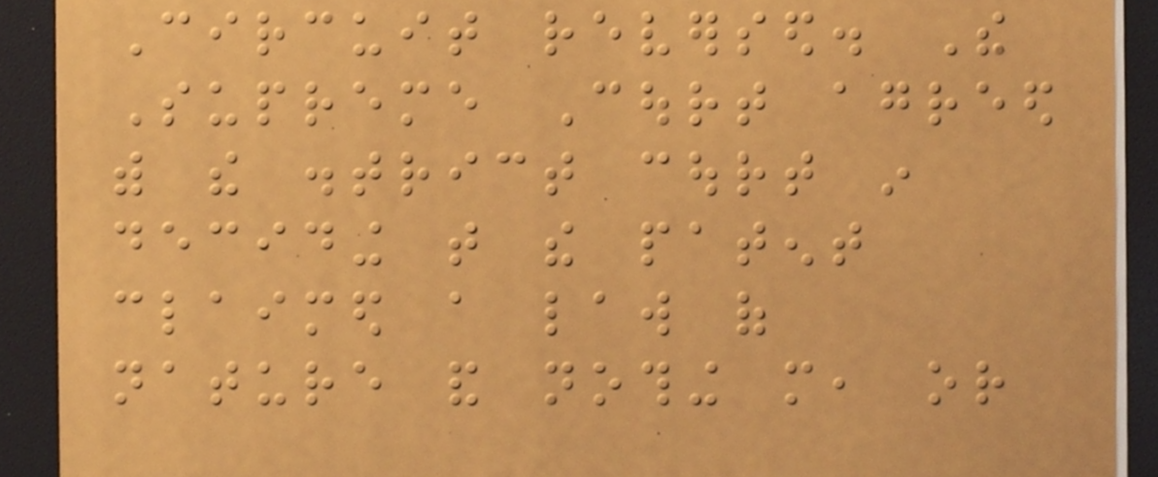Circuit reversed. The
Supreme Court agreed
with the district court in
deciding that the patent
claimed a law of
nature and nothing more, or
